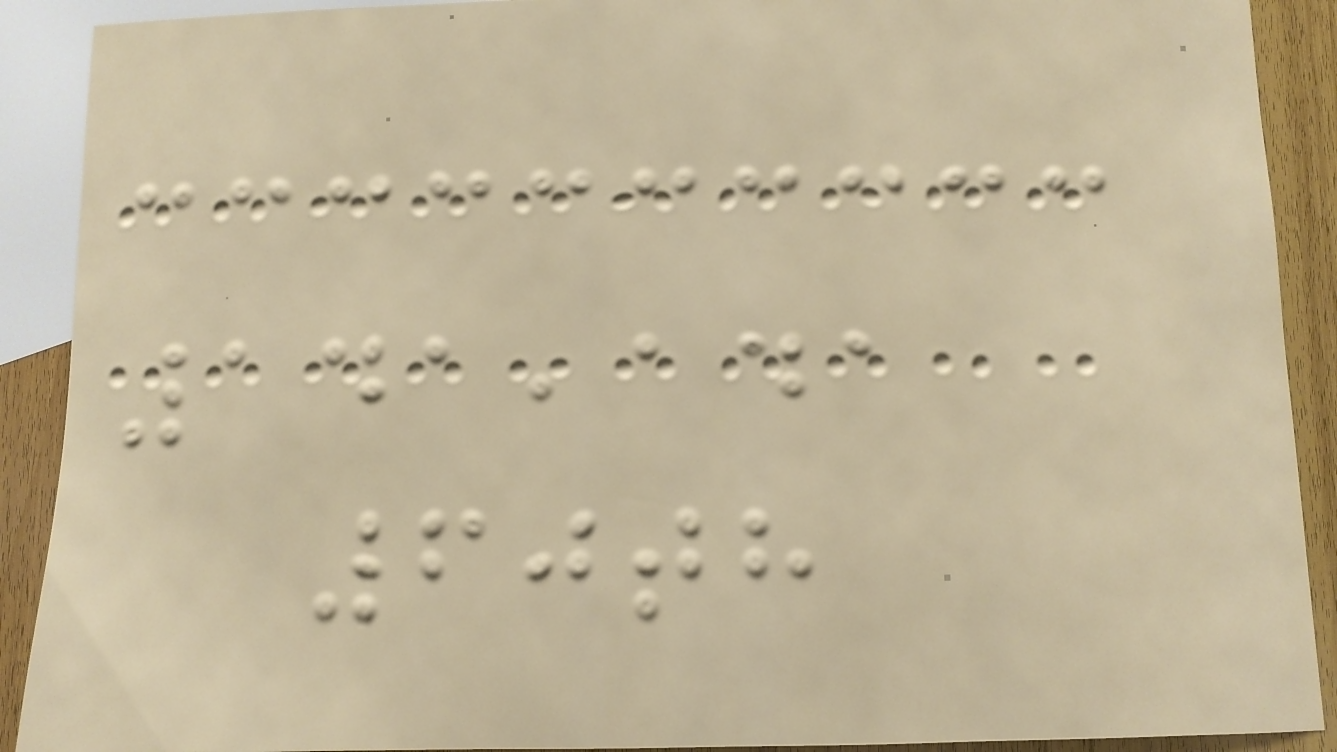141,141
60th
